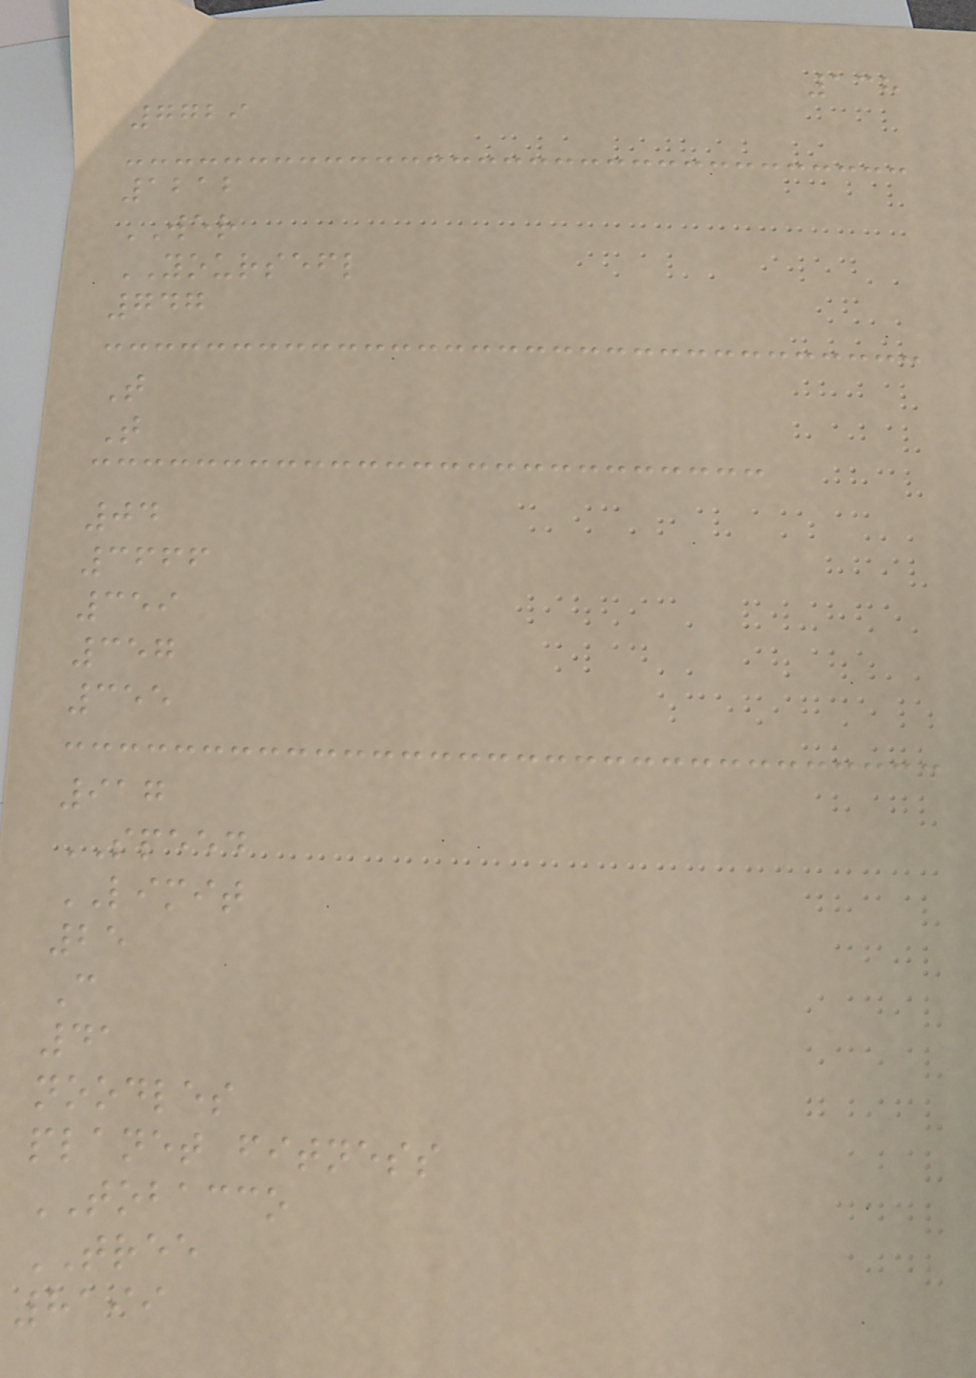138
7729
1212
WER
YOURSEFL
747
T
T
04
3666
359
357
355
917
SPEED
LIMIT
25
C
41
noodles
planet fitness
TOBACCO
TREE
8199
